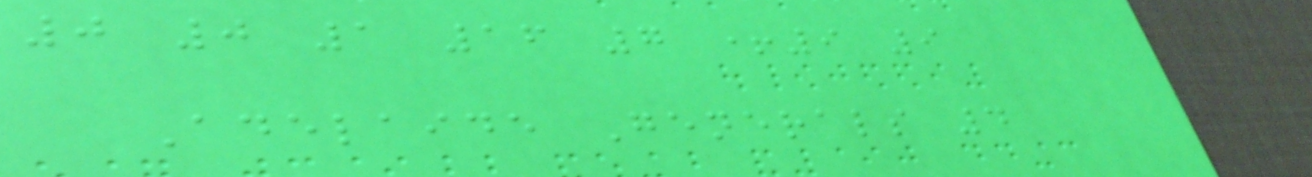0 0 1 16 7 +9 9
Adelaide Generals 4
